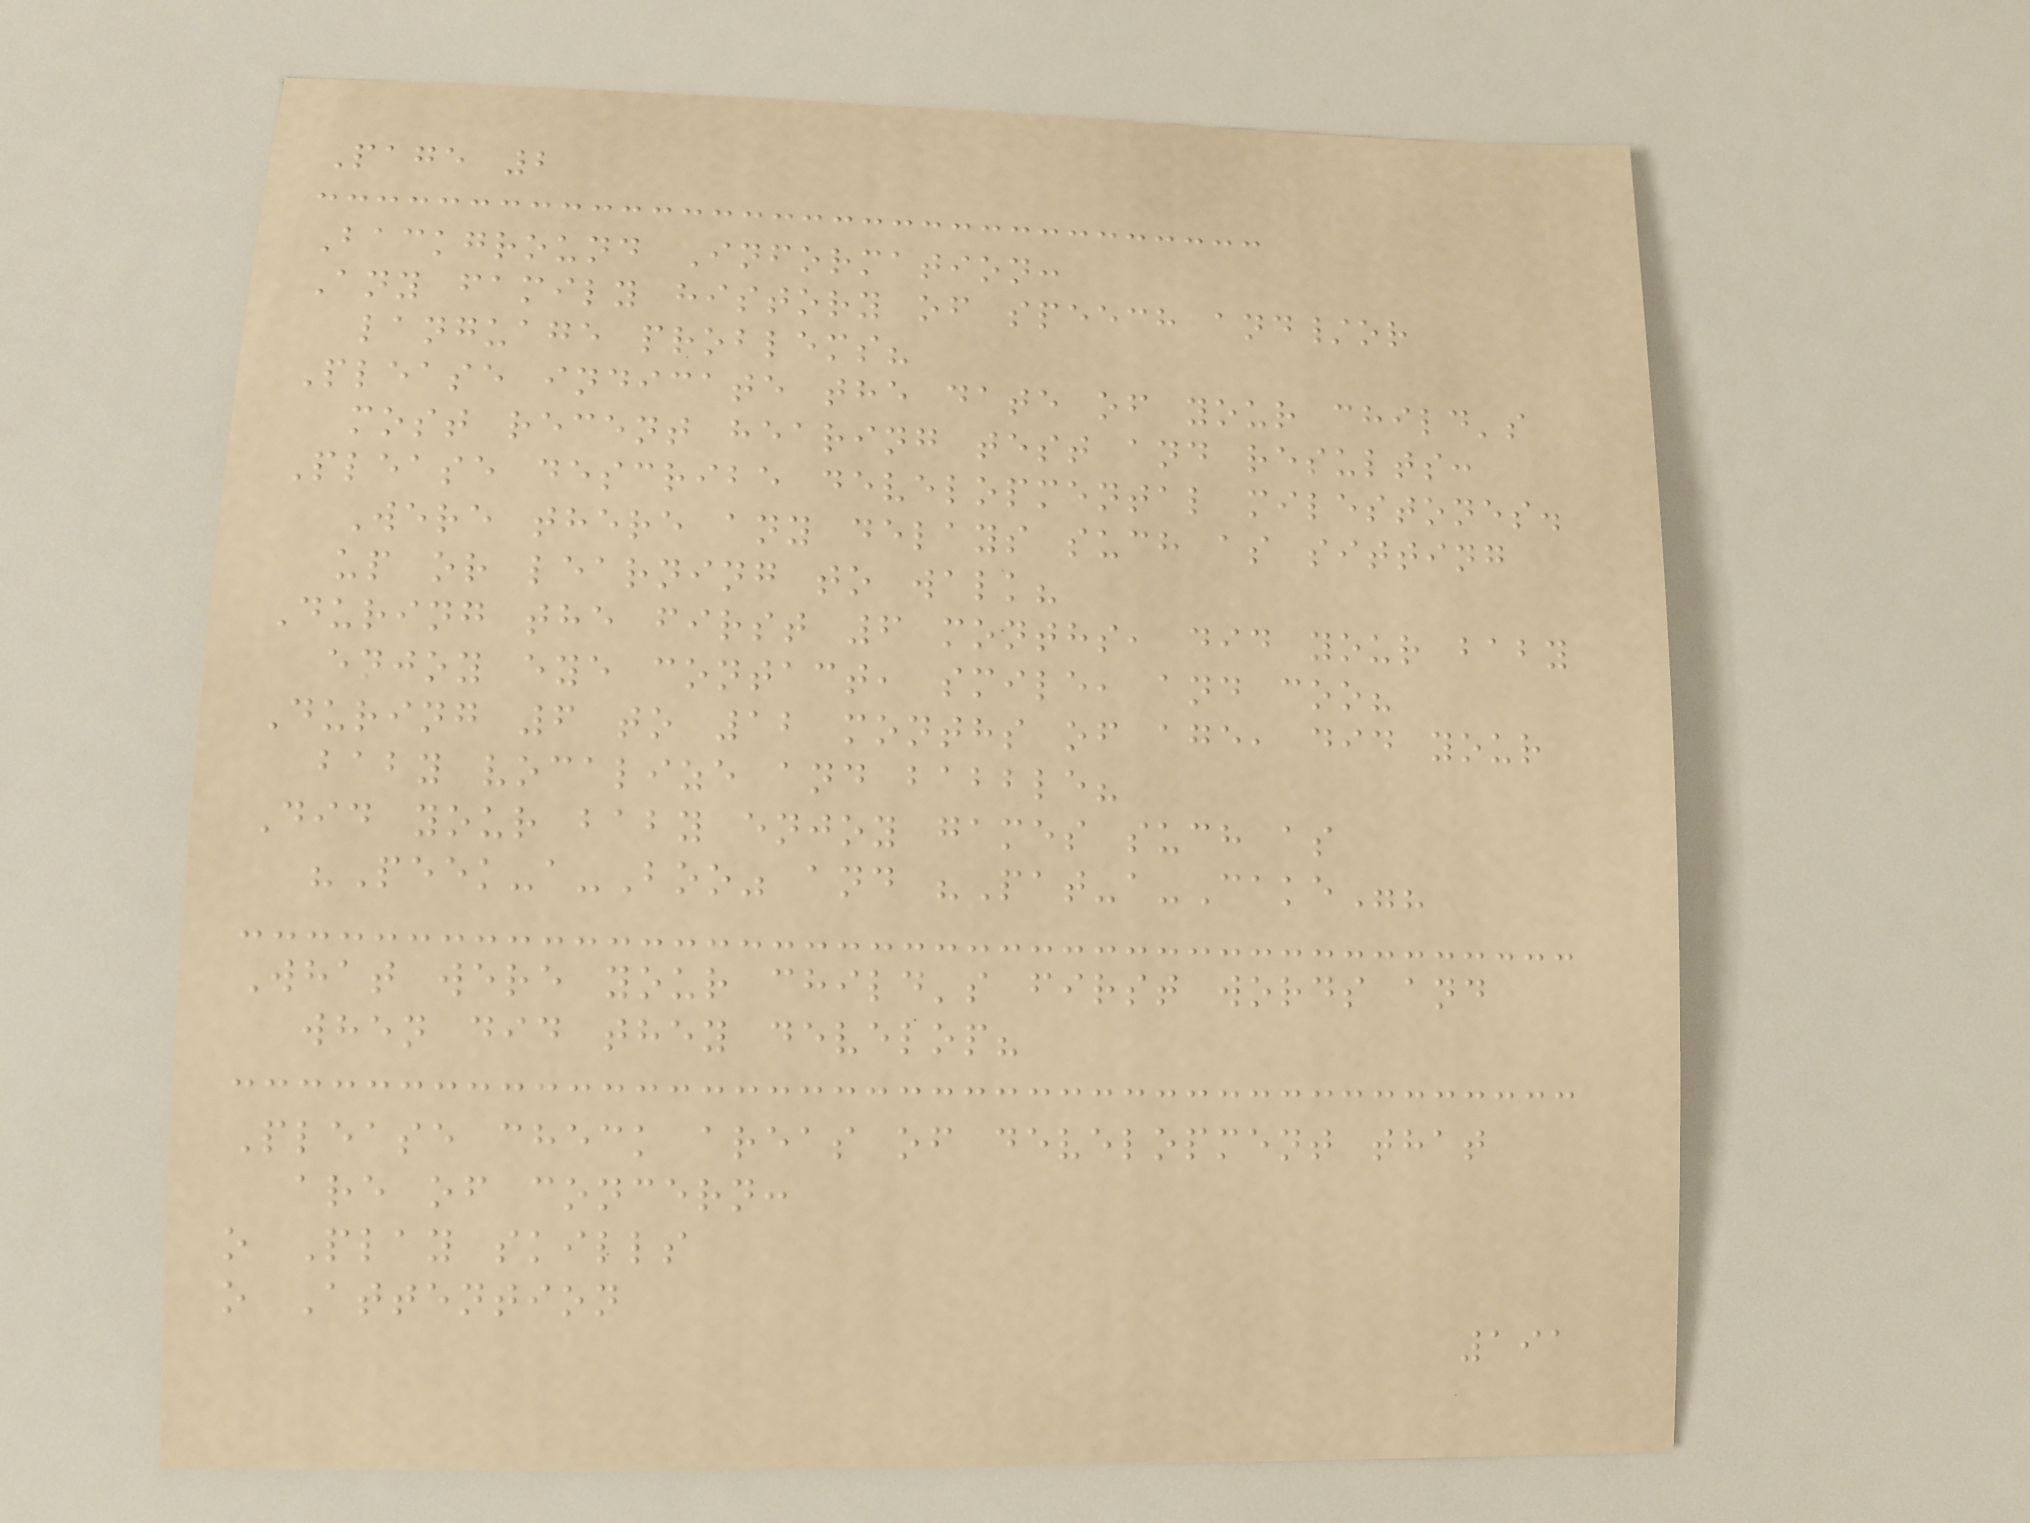Page 2
Background Information:
Any family history of speech and/or
language problems?
Please indicate the date of your child's
most recent hearing test and results:
Please describe developmental milestones.
Were there any delays such as sitting
up or learning to walk?
During the first 6 months, did your baby
enjoy eye contact, smile, and coo?
During 6 to 12 months of age, did your
baby vocalize and babble?
Did your baby enjoy games such as
"Peek-a-Boo" and "Pat-a-Cake"?
What were your child's first words and
when did they develop?
Please check areas of development that
are of concern:
o Play skills
o Attention
191
